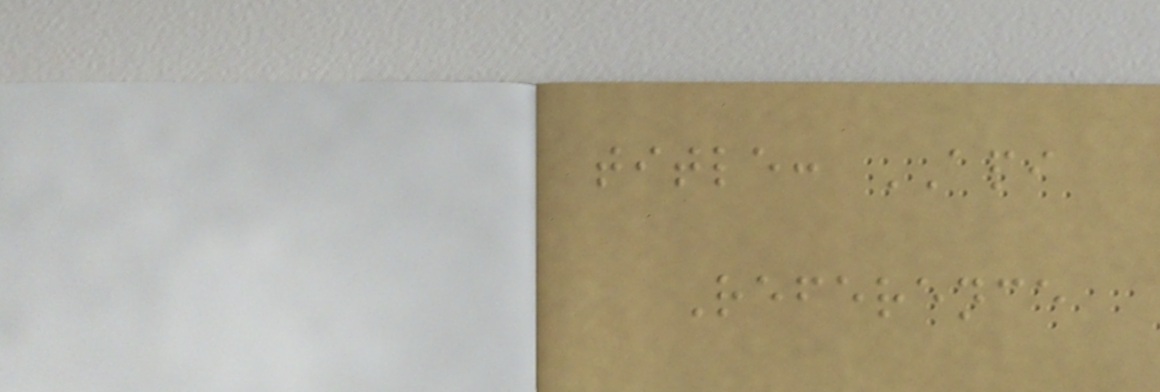title: API
Reference
